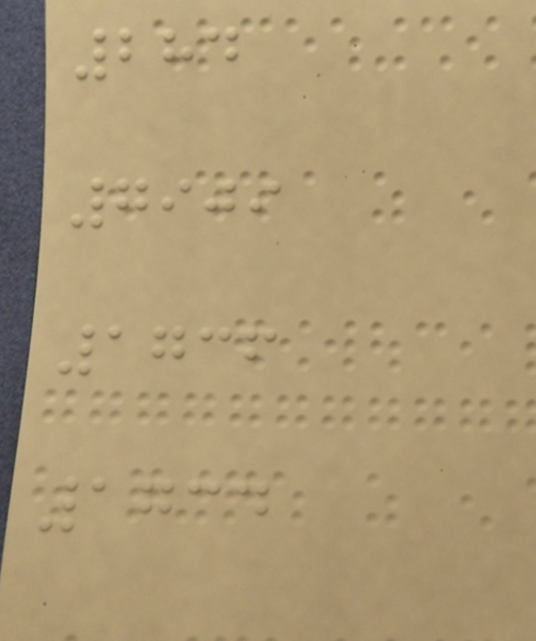284
7909
1736
1734
